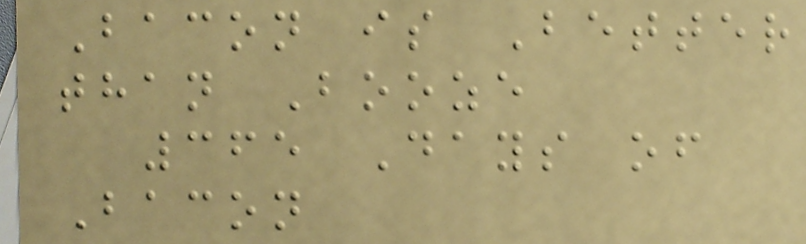Bacon is Better
than Booze
365 Days of
Bacon
